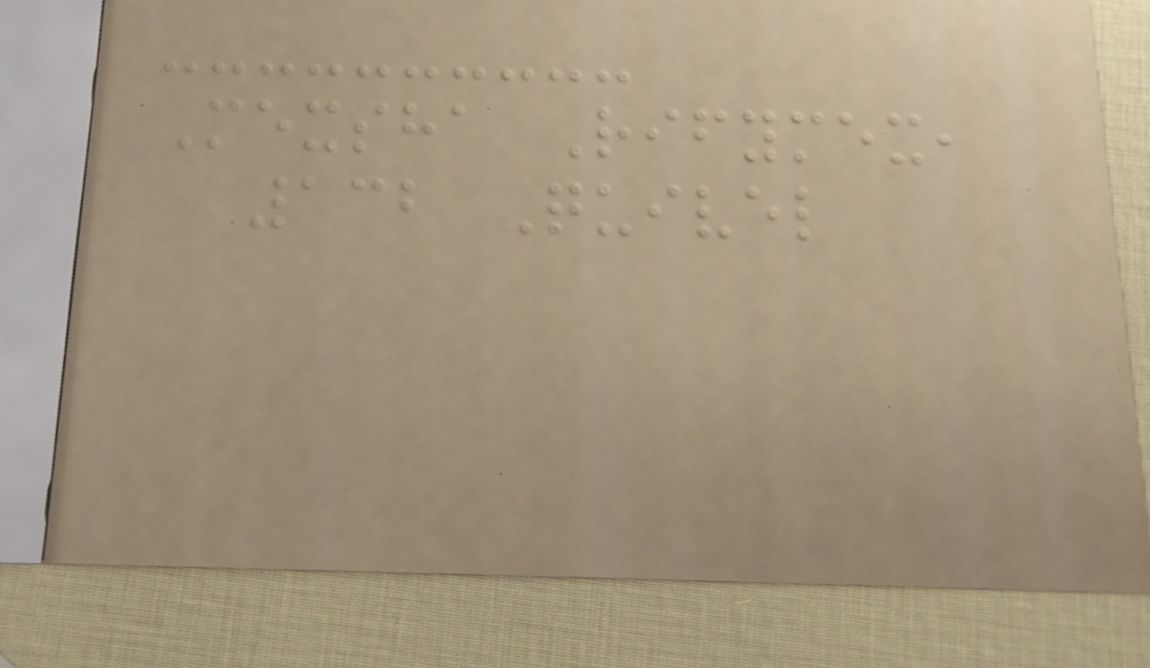Mexsha Rifymex,
132 Quivel
